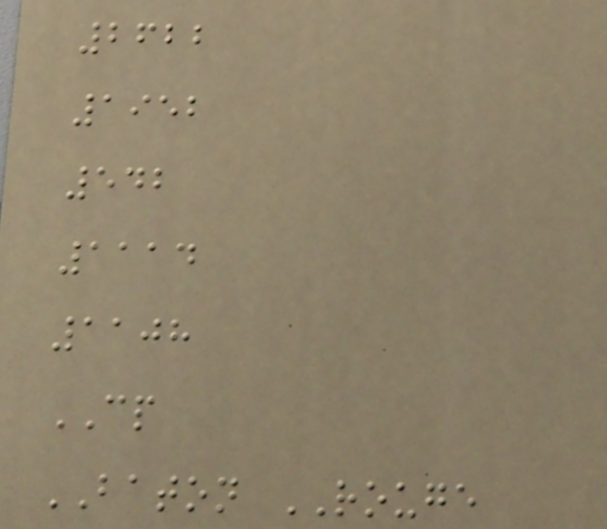2622
1952
542
1114
1108
CP
BATON ROUGE
